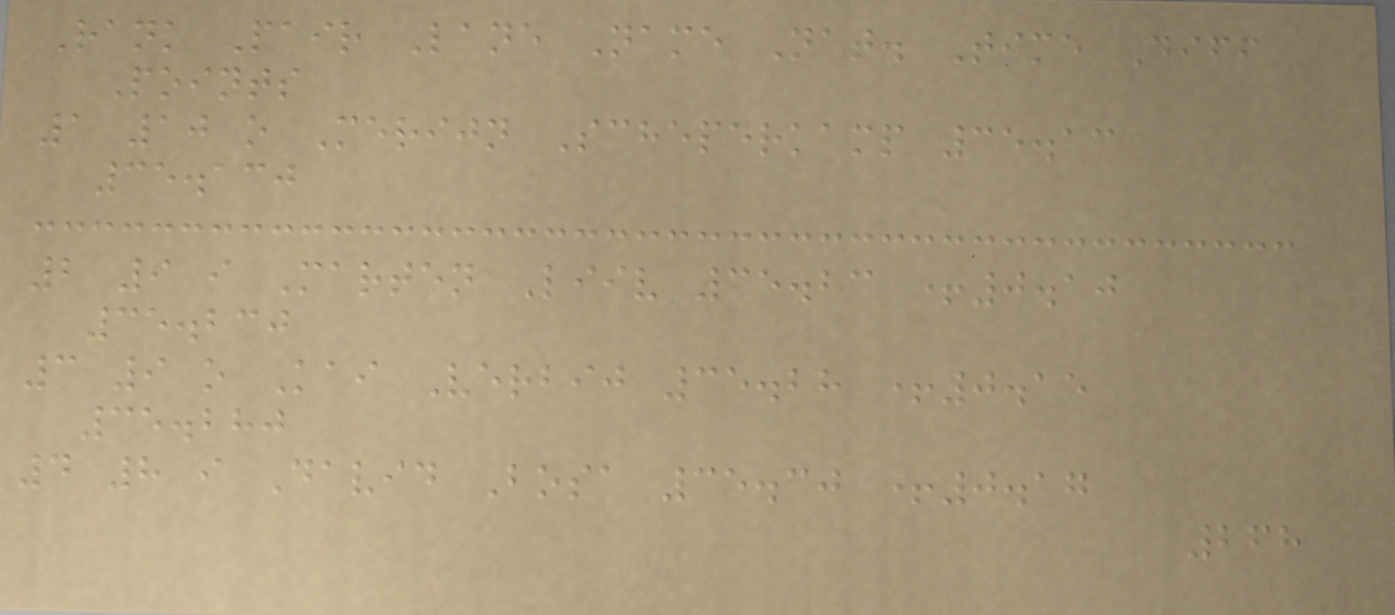Rank Pair Lane Name Nat. Time Diff
Points
1 10 o Merijn Scheperkamp 35.13
35.130
2 9 i Marten Liiv 35.23 +0.10
35.230
3 9 o Kai Verbij 35.28 +0.15
35.280
4 8 i David Bosa 35.30 +0.17
268
